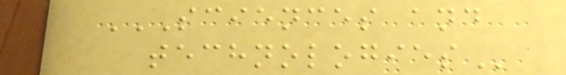SCIENCES AND
TECHNOLOGIES
